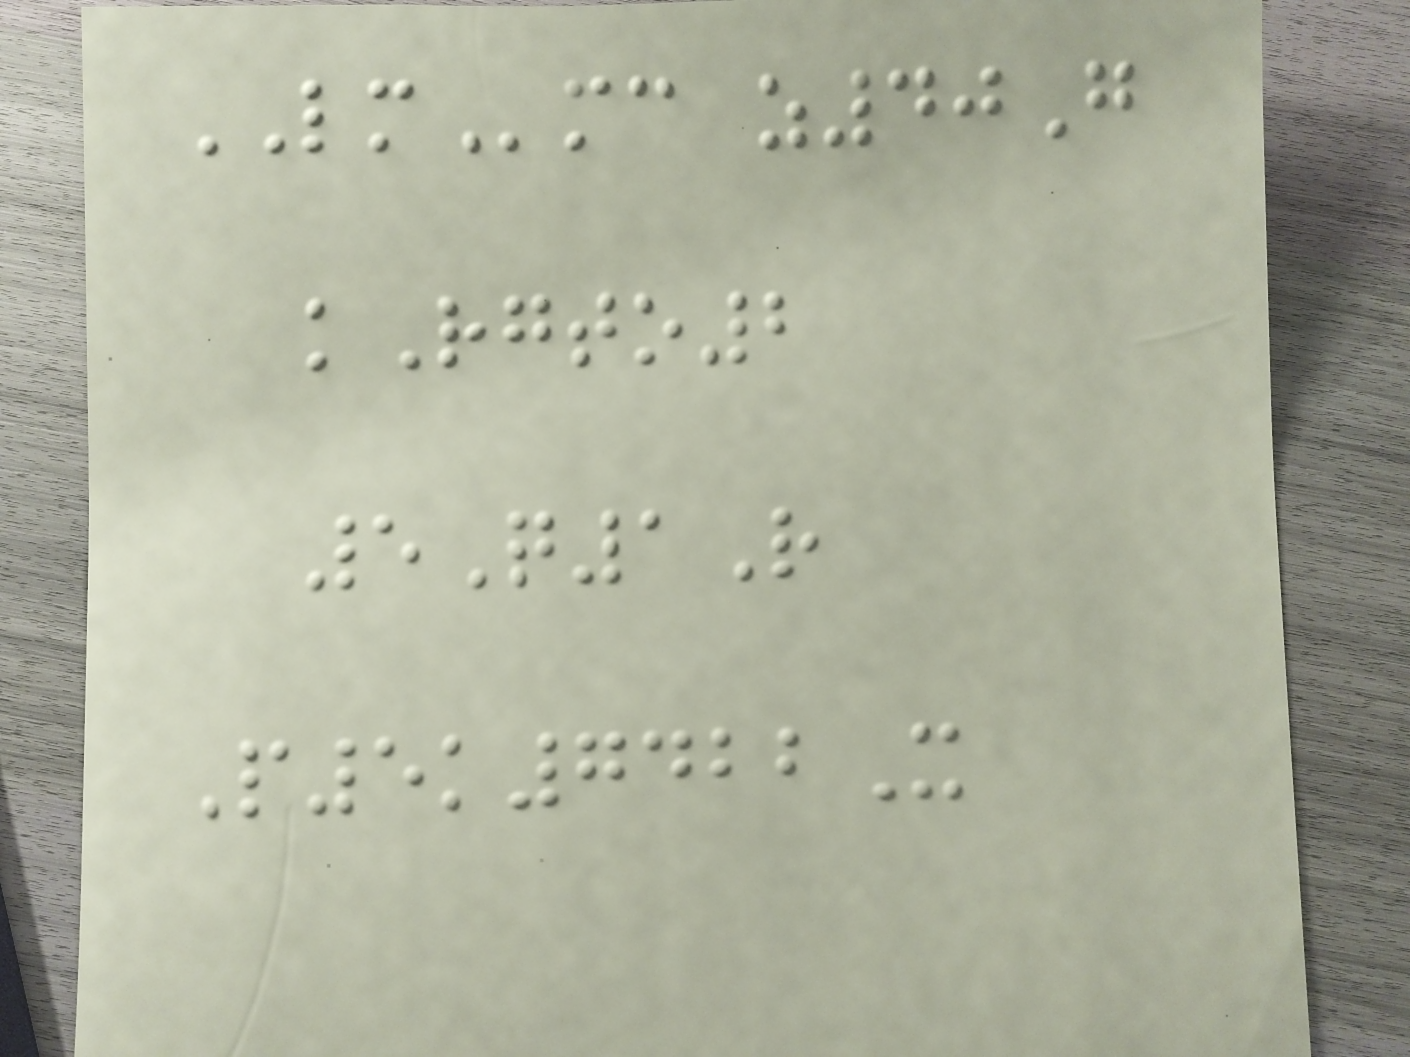LMmc z40G
kRgto2
5Q1R
P5k7422X
